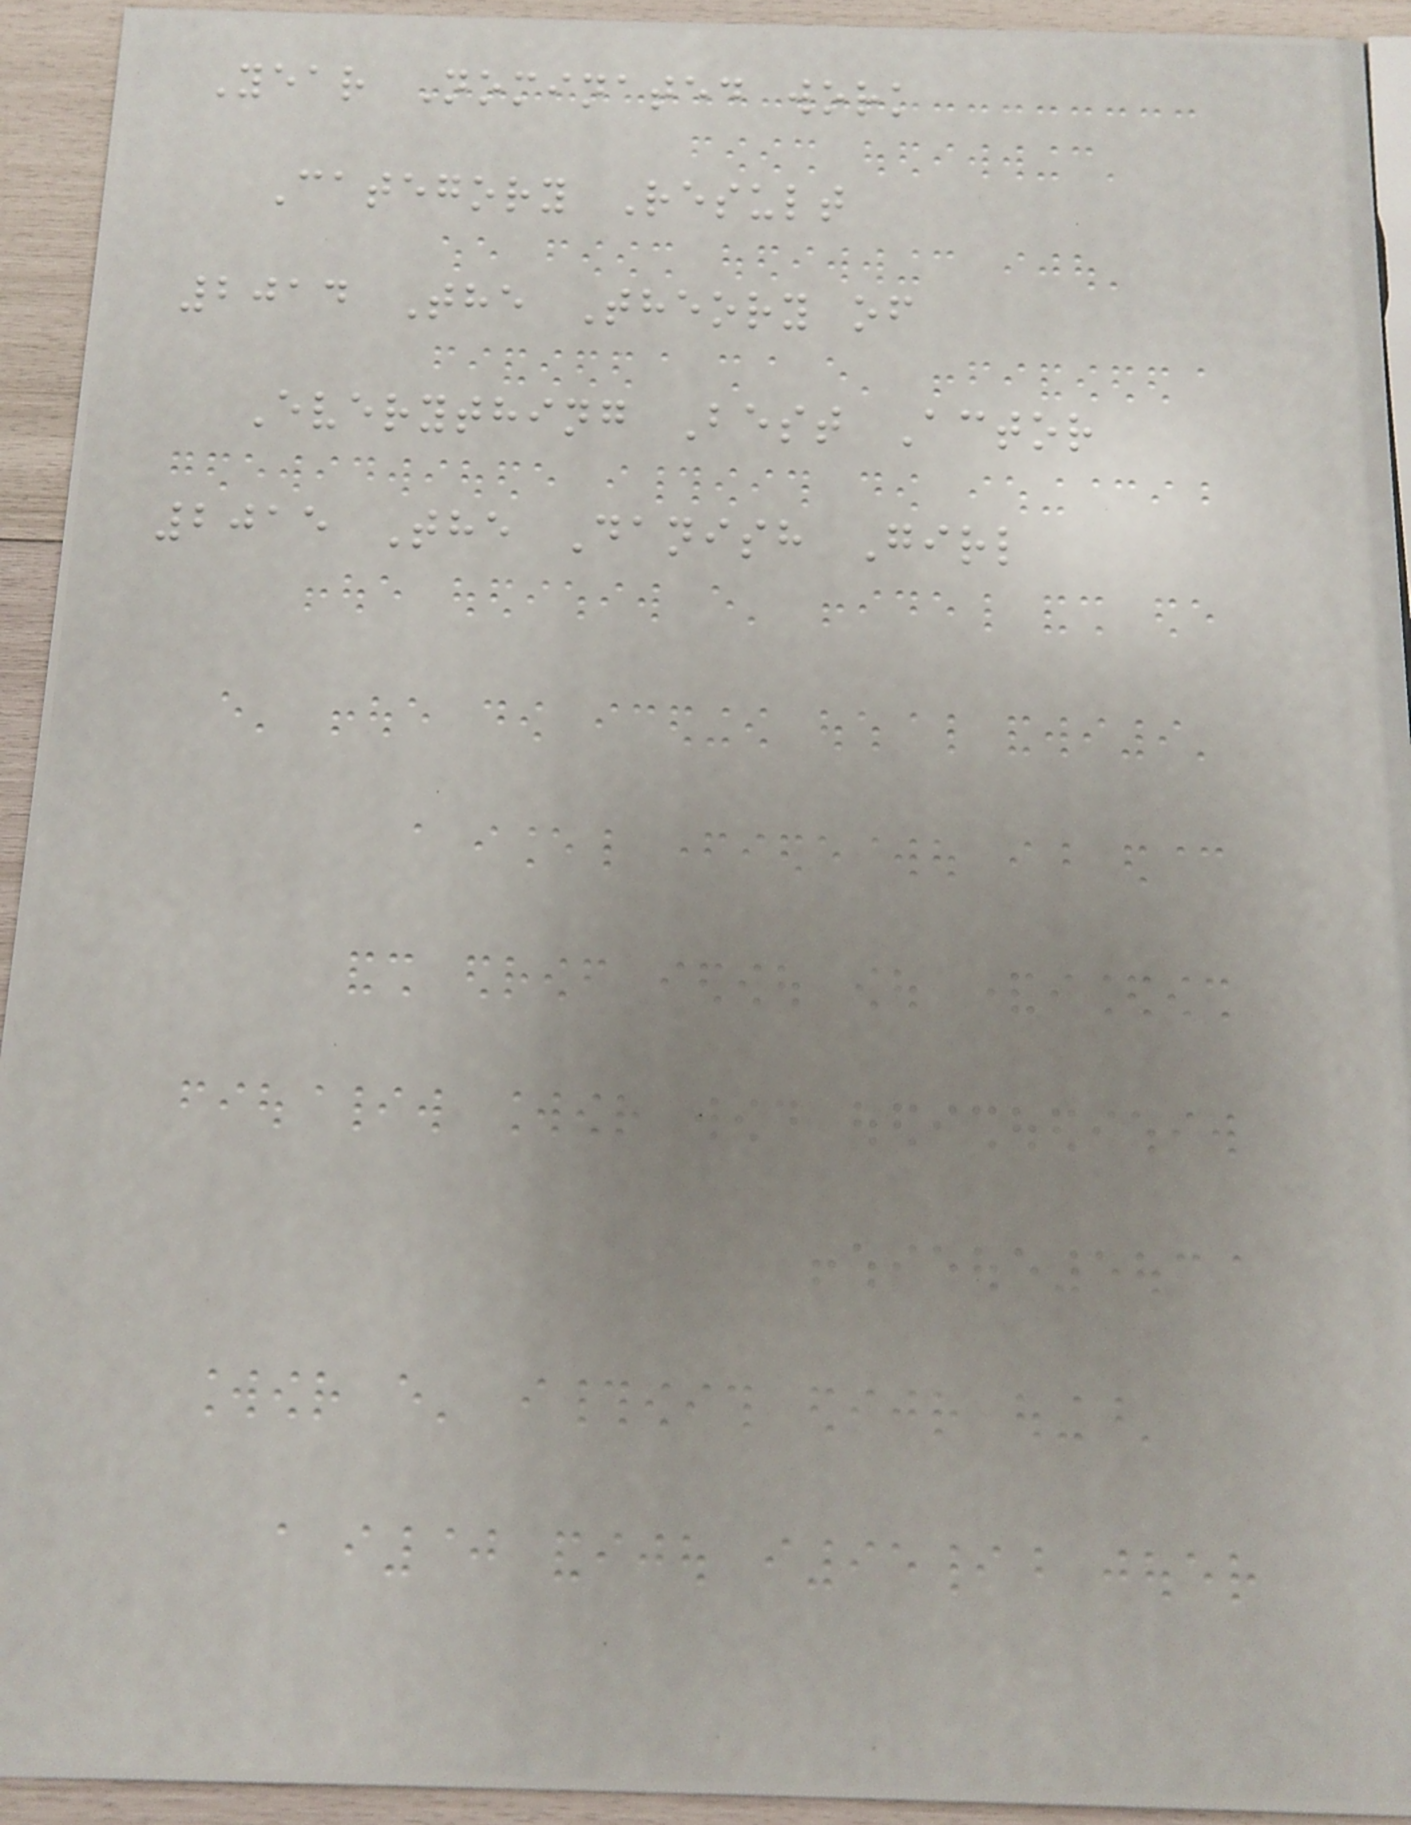Year Nominated work
Category Result
2014 The Theory of
Everything Best Actor
2015 The Danish Girl
